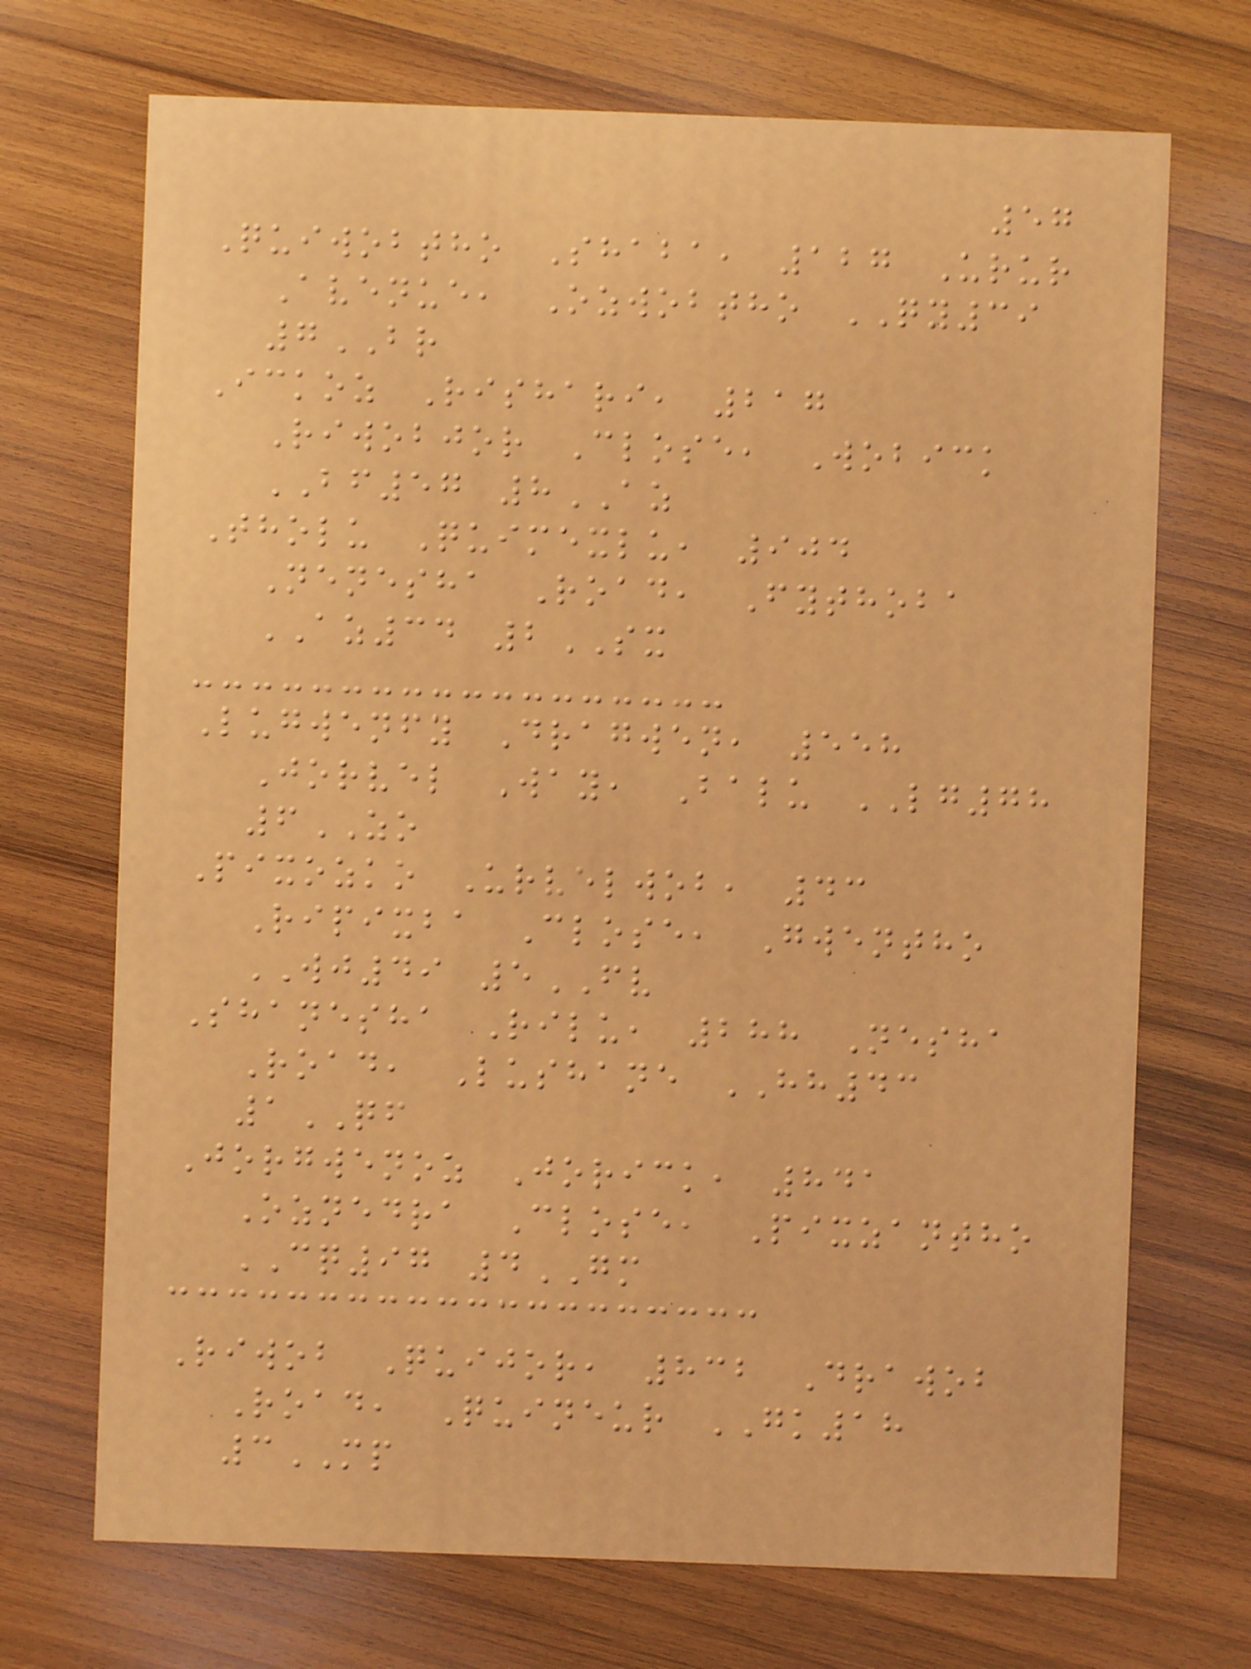57
Quiwobtho Shaba, 127 Urur
Avenue, Ozwobtho QY39
7BR
Ickoz Rishari, 217
Riwobjor Close, Wobick
BF57 8AZ
Tholu Quimexlu, 904
Nenesha Road, Fythoba
AZ34 2SX
Lugwenfy Dragwen, 558
Jorvel Way, Balu LG78
6ZO
Pixozko Urvelwob, 43
Ripixba Close, Gwentho
WJ49 5FV
Shanesha Rilu, 288 Nesha
Road, Lushane HH43
1QF
Jorgwenoz Jorick, 841
Oznedra Close, Pixzantho
CQ97 4GM
Riwob Quijor, 832 Drawob
Road, Quineur GK18
3MP
